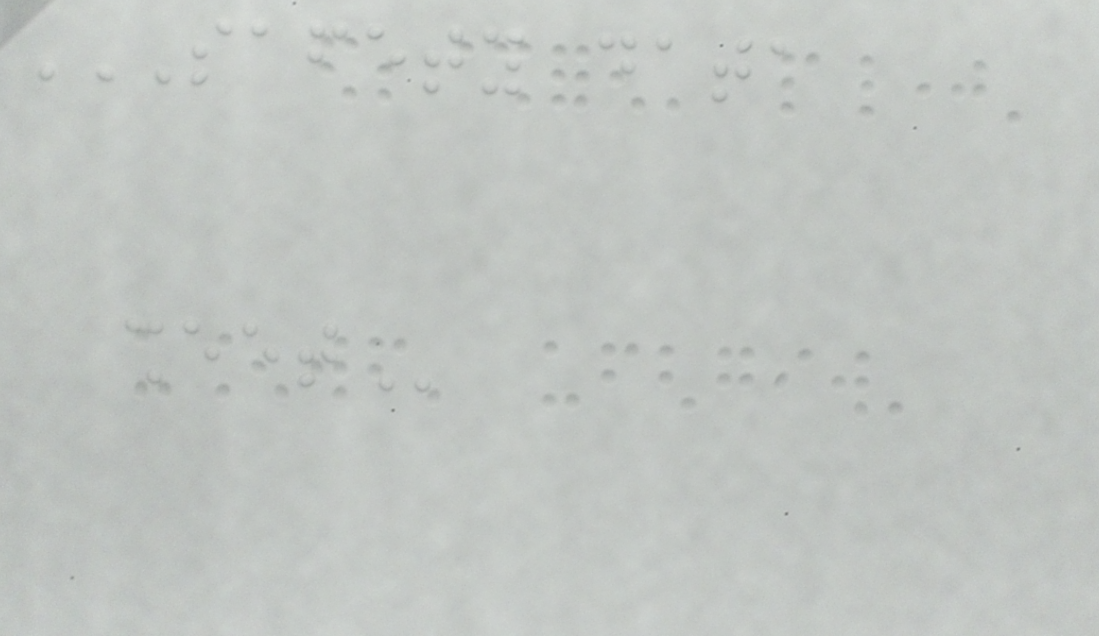SAFETY DATA
SHEET
